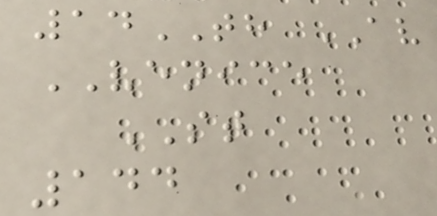14TH AV
VENICE
ST
144
